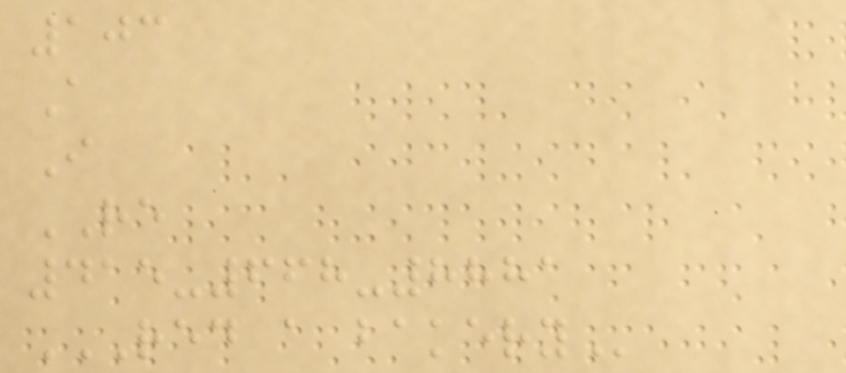103
A
I
RE
415-668-8881
RED A BAKERY
